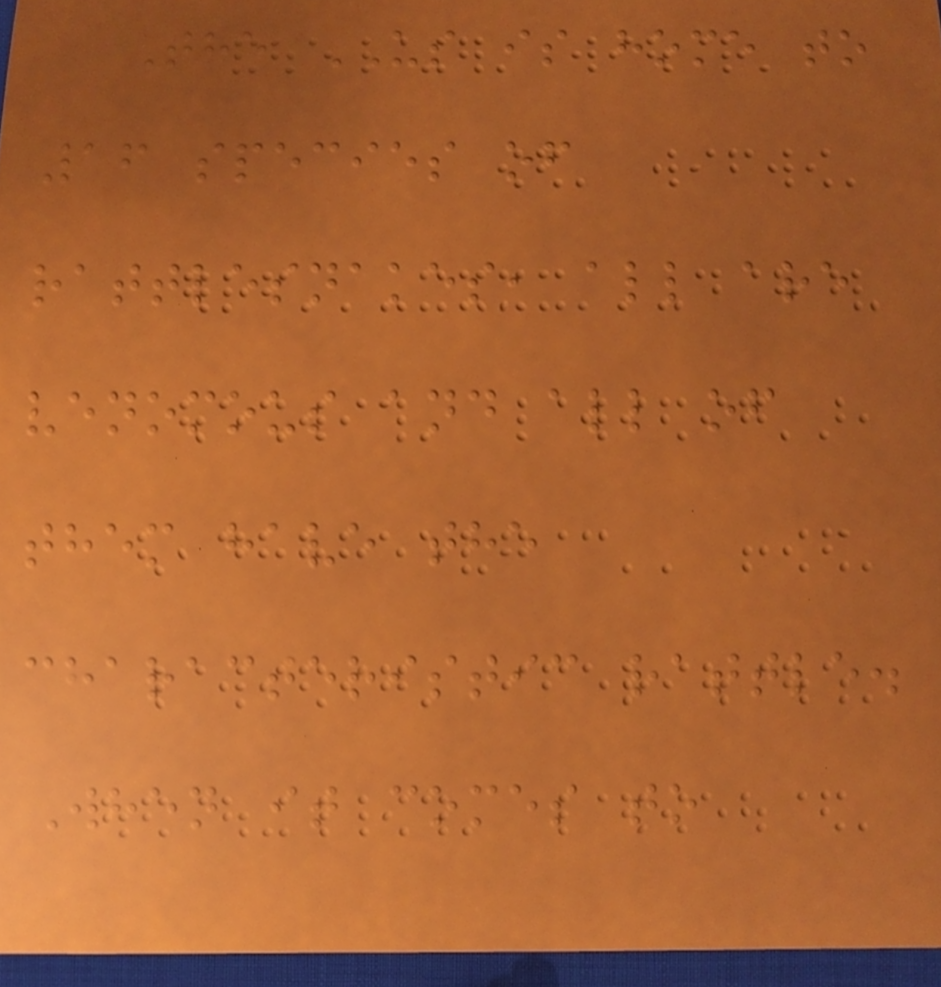The US is home to
16 species of
rattlesnakes, all are
venomous and all of
them have the
characteristic rattle.
When it comes to
